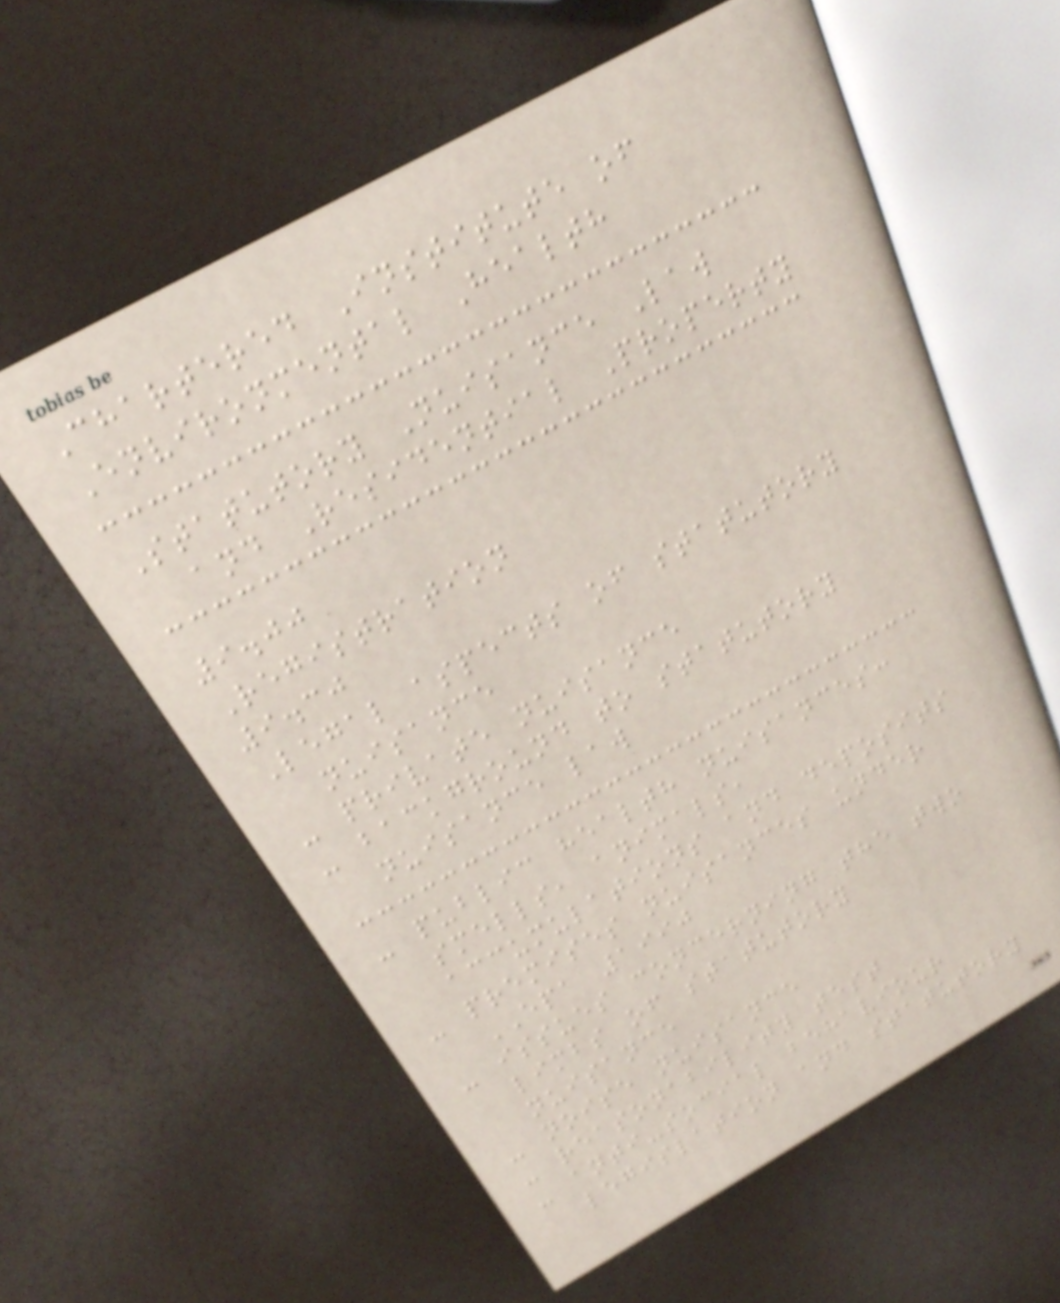Chartered Institute of
Environmental Health
Statutory Nuisance Law
and Residential Property
9.00
Registration
9.30
Legal aspects of statutory
nuisance
- private nuisance
- background to statutory
nuisance law
- public health nuisances:
smells, animals,
accumulations and deposits
- premises nuisances under
EPA 1990
- issues concerning the two
limbs of statutory
nuisance
- noise nuisance
- reasonability test
- anti-social behaviour
legislation and statutory
